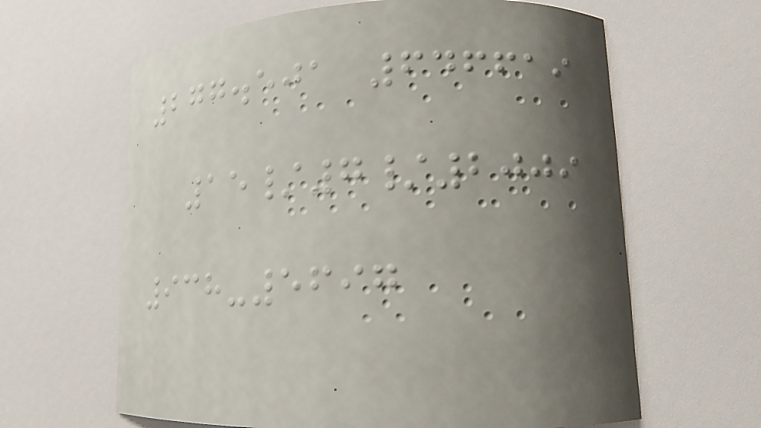277.501 646619
15/7/2009
938-5697
